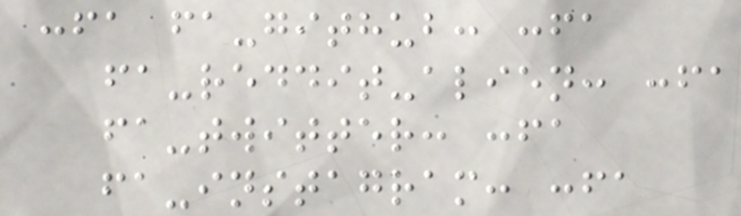:fa fa-github: :fa
fa-reddit-alien: :fa
fa-twitter: :fa
fa-instagram: :fa
